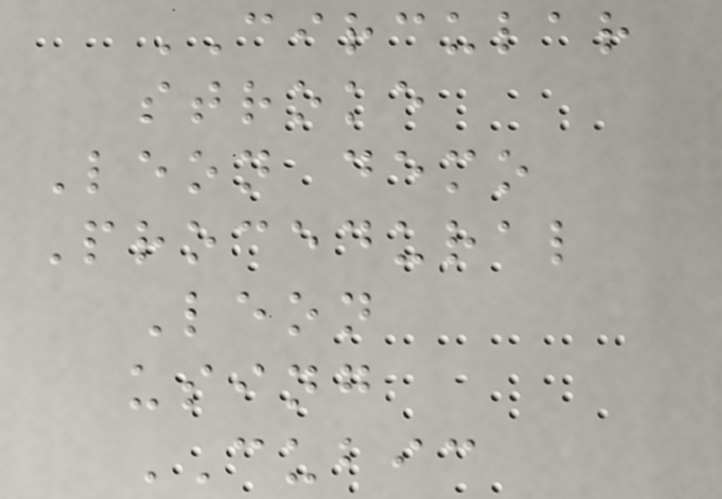CIRCULAR
stroke
Leon demo
Procedural
Leon
using
CUBIC
